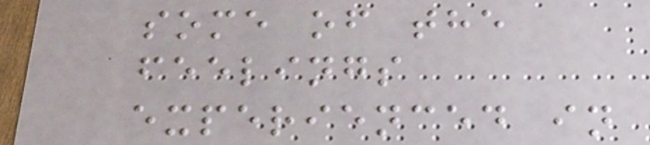some of the
feelings
experienced in
